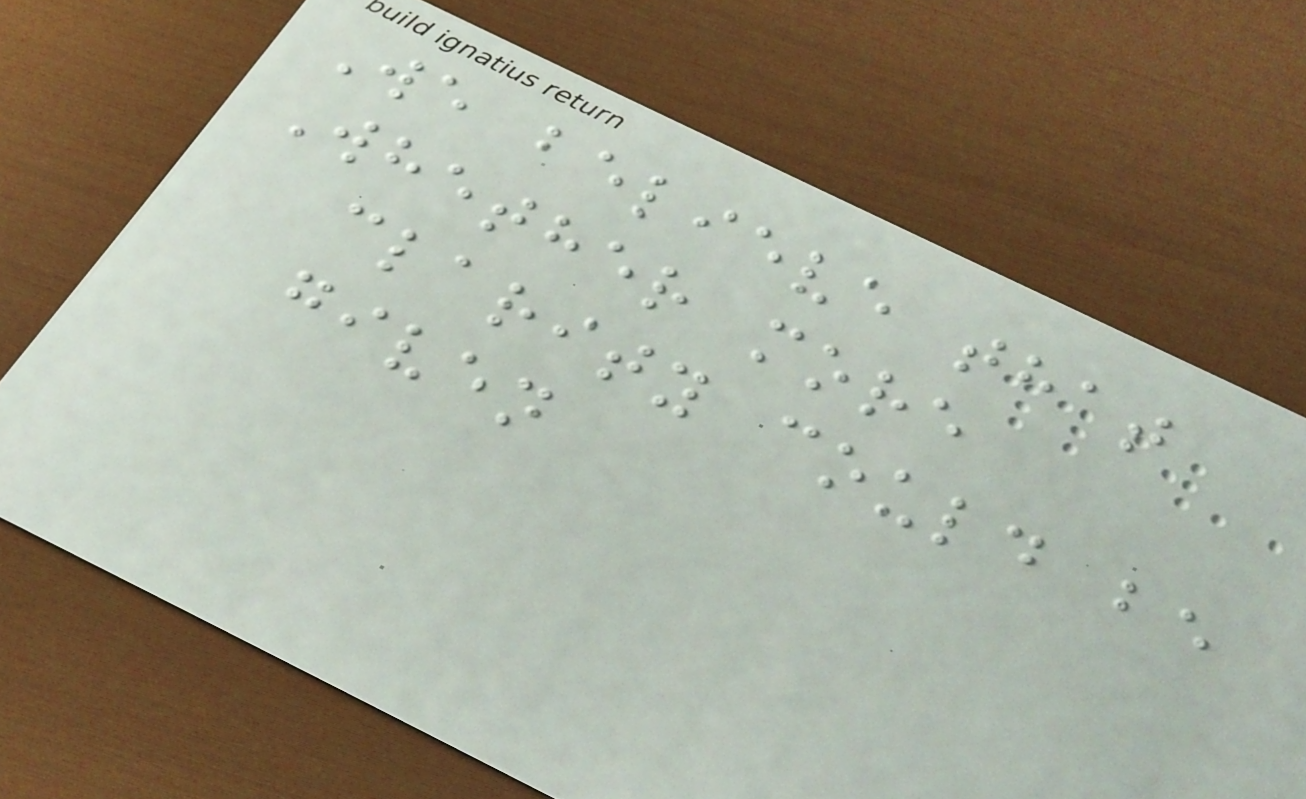We believe that
Whether more
clarity could be
given
